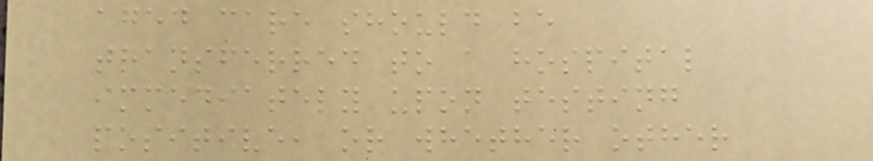aged care should be
transferred to a hospital
immediately upon testing
positive, or whether other
